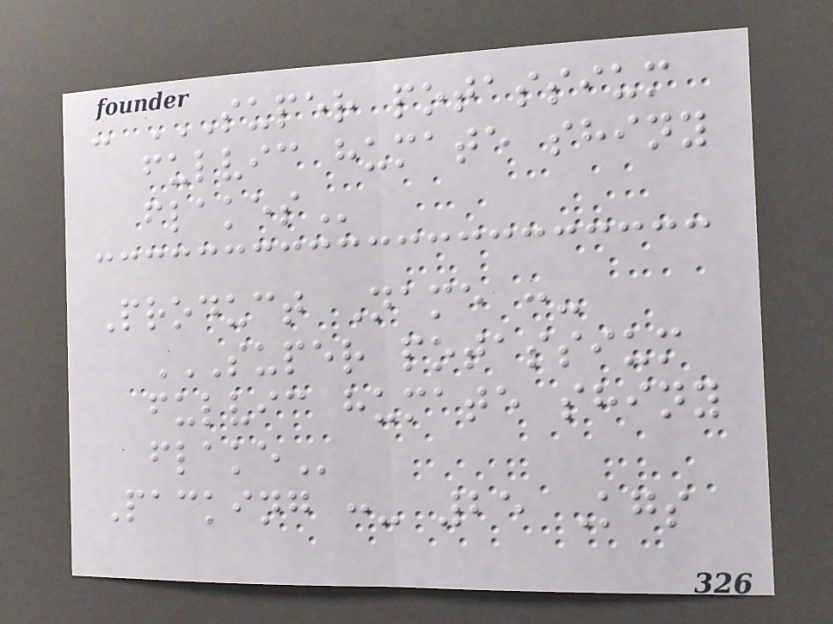- SUPER POTASSIUM
FULVIC HUMATE SHINY
FLAKES
Product Name :-
SUPER POTASSIUM
FULVIC HUMATE SHINY
FLAKE
Packing :- 25 Kgs
